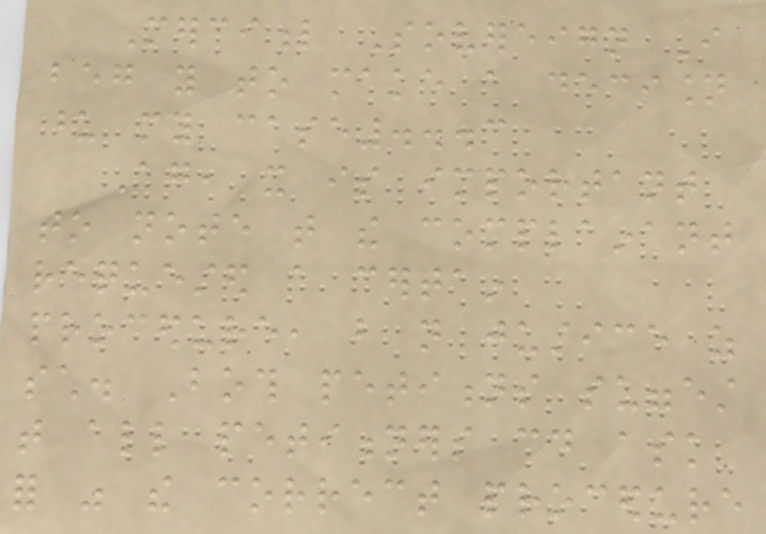Merciful Sovereign I
beg you to make a decision
upon my case...3
Again, it is important
to note that the complainant
requested a certain
procedure, but not justice as
such. Both petitions suggest
that all petitioners could ask
for was the correct procedure
